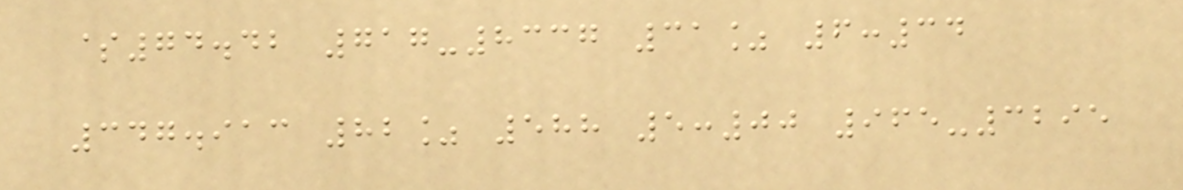$74.42 717-8337 31% 6:34
347.913 82% 588 5:00 965-3295
